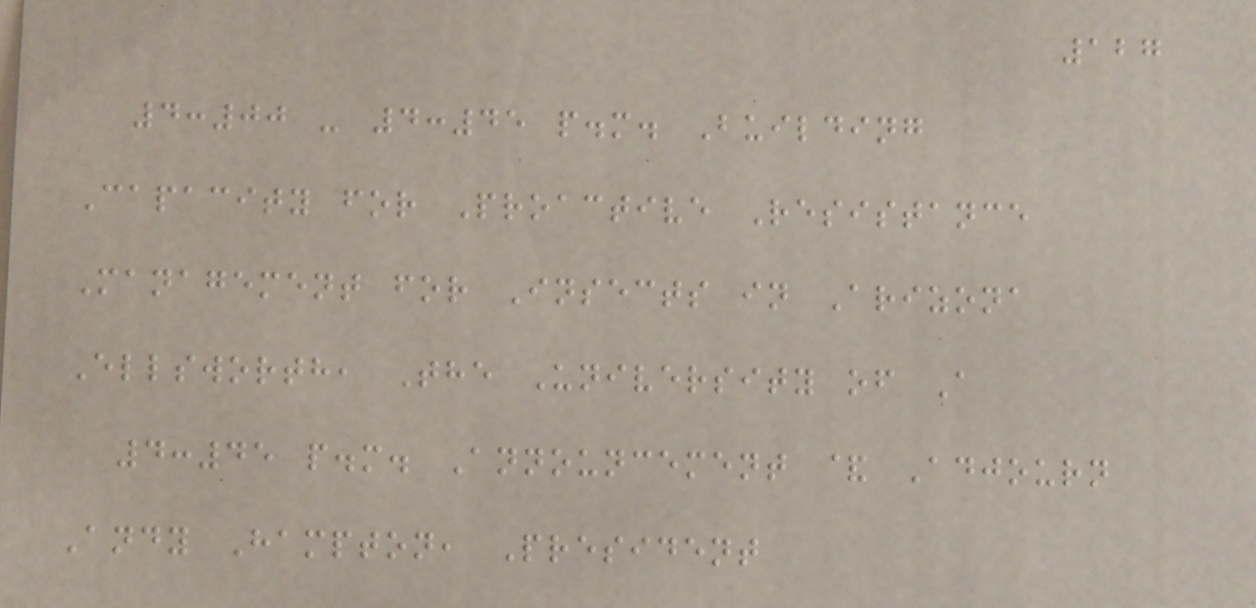127
4:00 - 4:45 p.m. Building
Capacity for Proactive Resistance
Management for Insects in Arizona
Ellsworth, The University of A
4:45 p.m. Announcement & Adjourn
Andy Hampton, President
